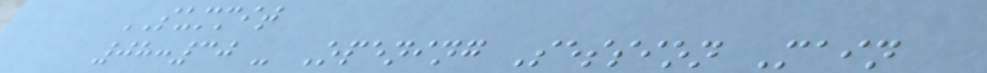SUMMIT
08:30 - Opening Session Main
